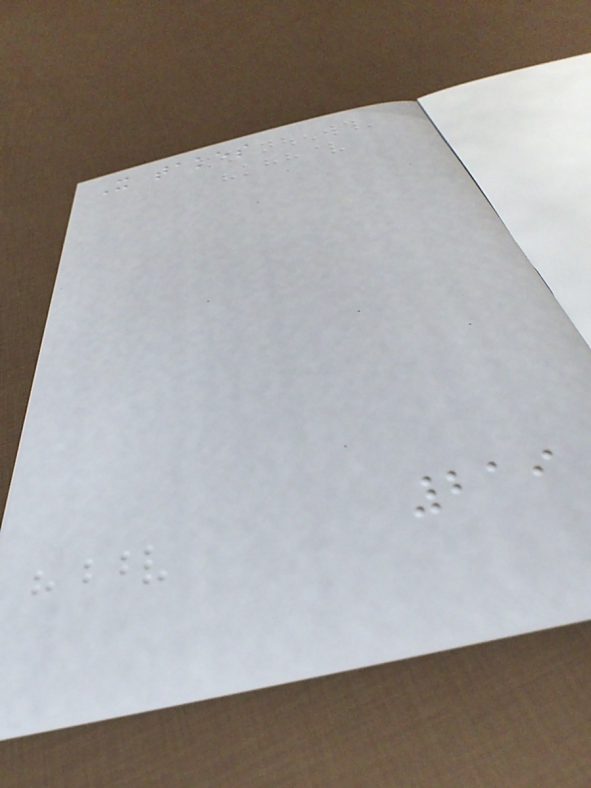It takes
219
